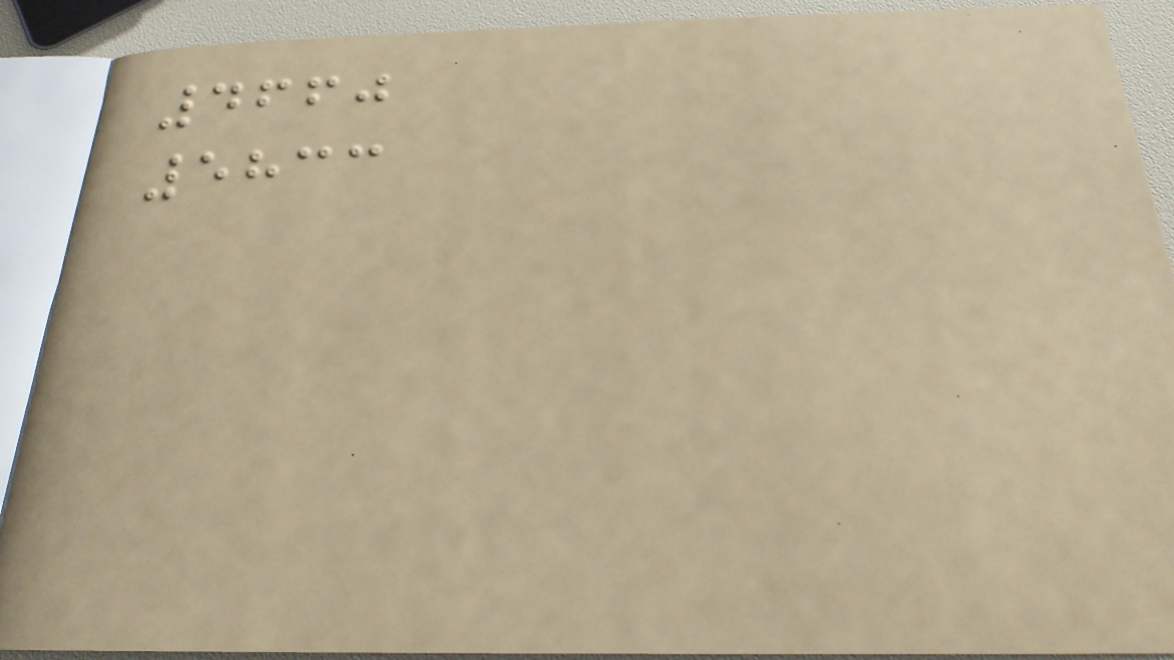4660
5833
